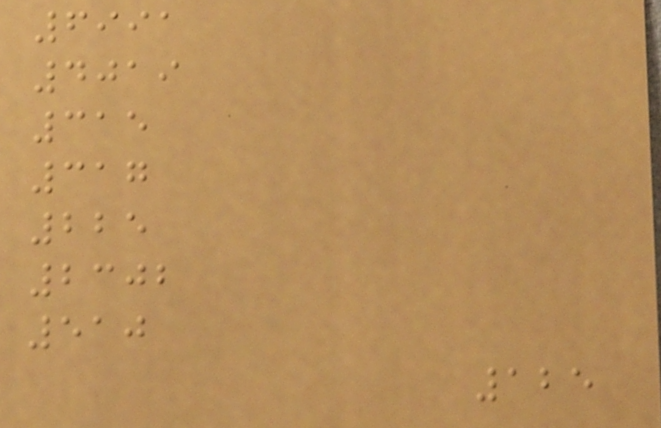6991
4019
315
317
225
2302
510
125
